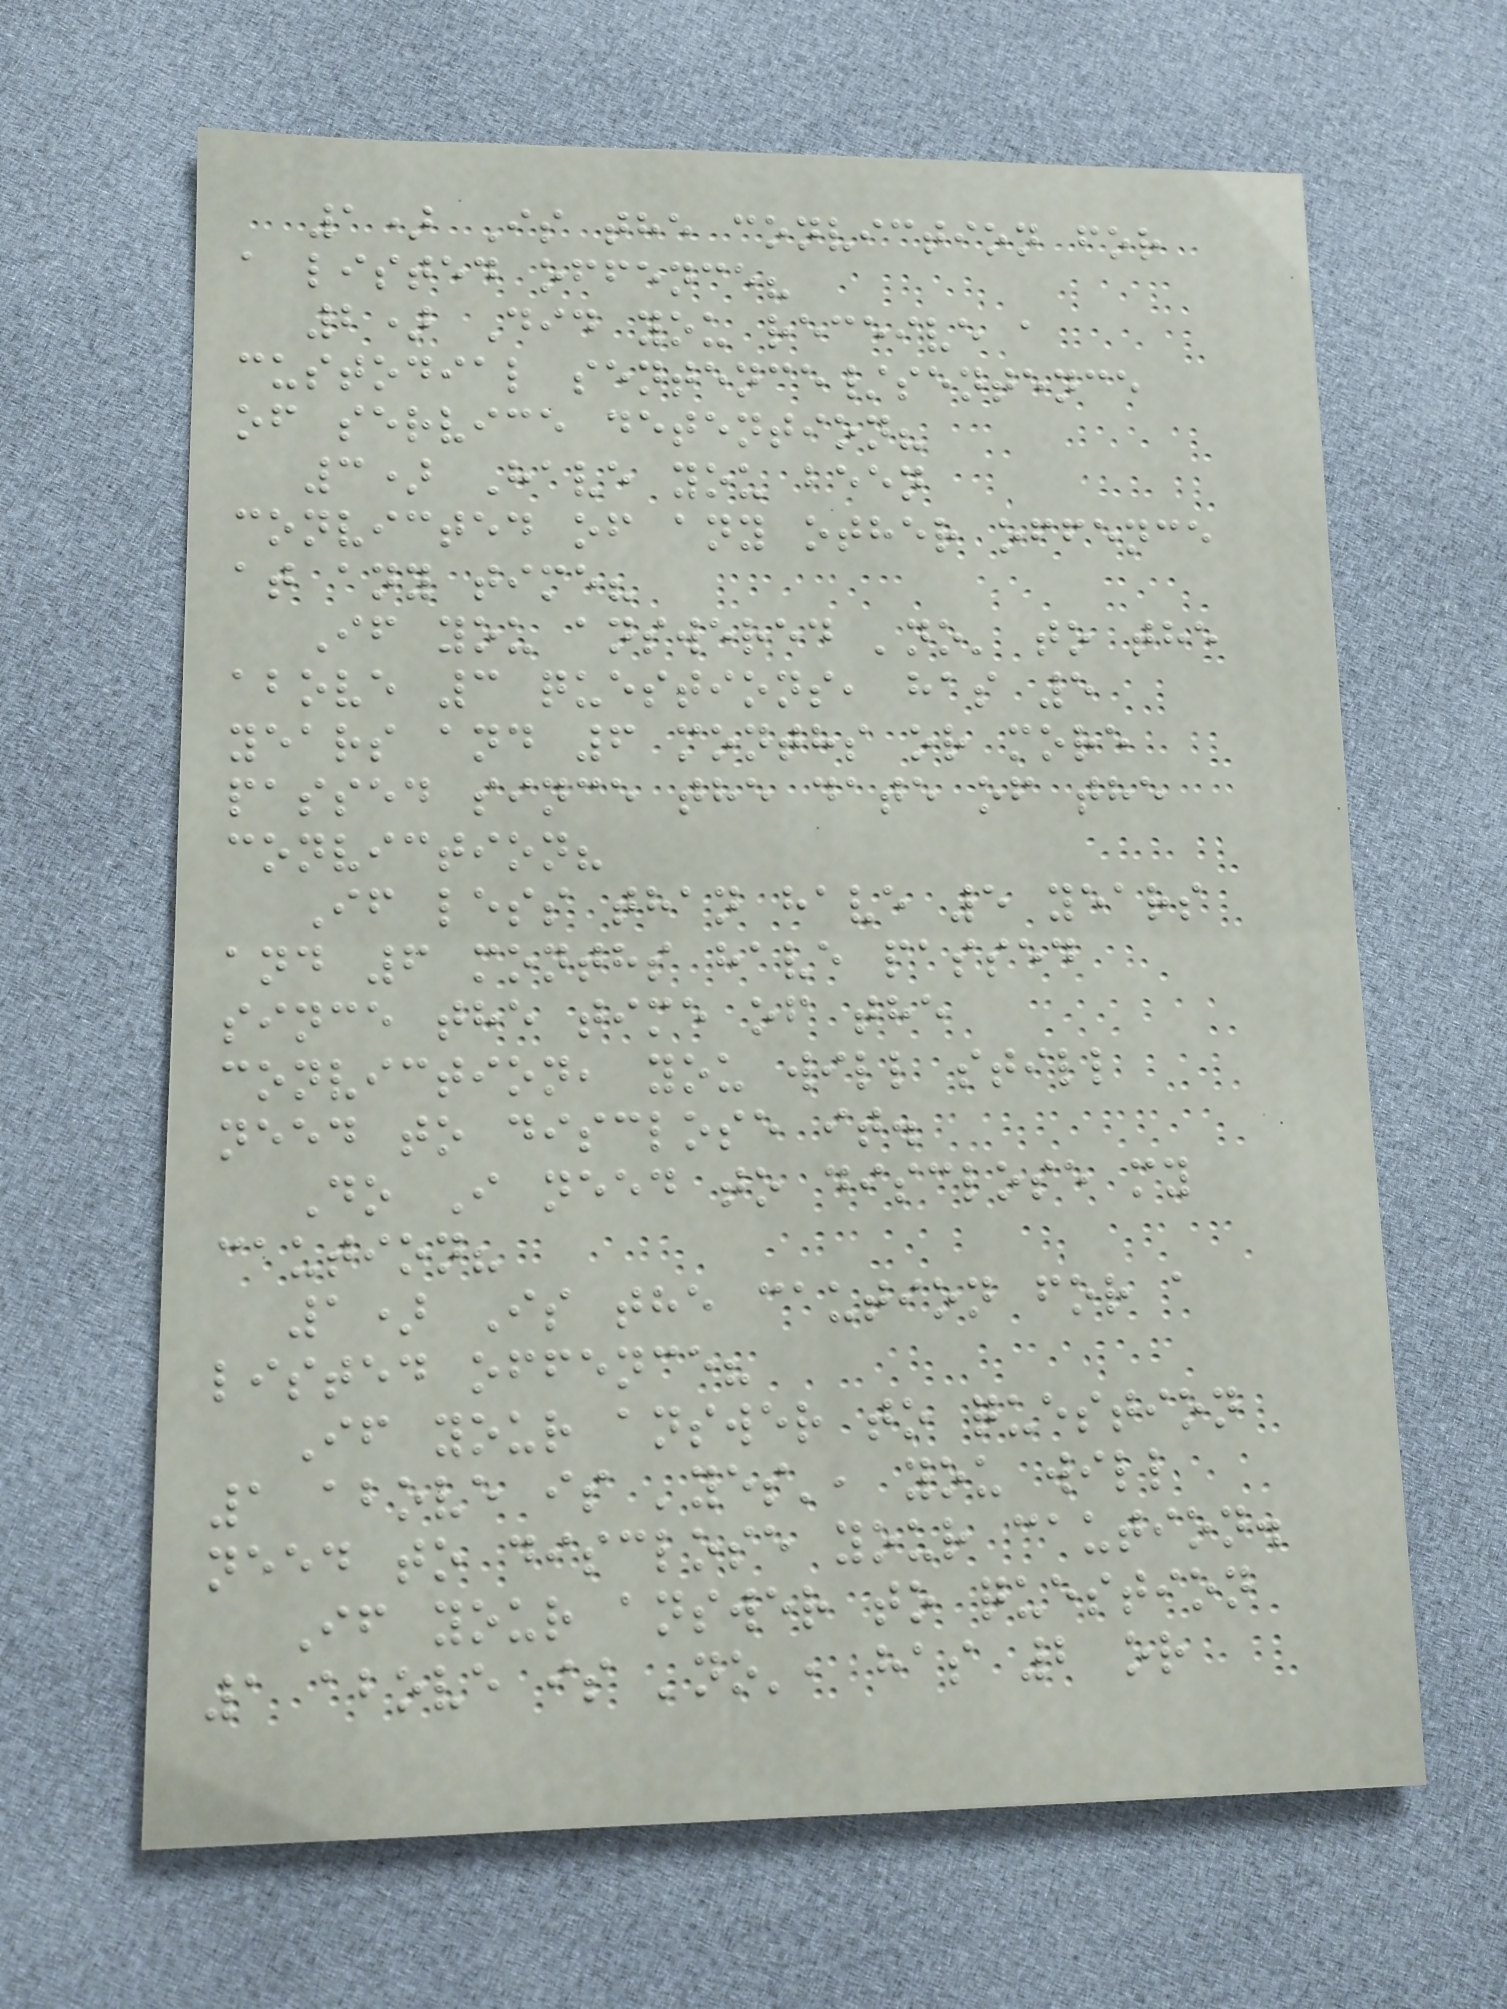1) Is the conviction for
a listed offence?
2) Did you receive a
custodial sentence/sentence
of service detention?
3) Have you been
convicted of any other offence
at any time?
If you answered 'no' to the
above 3 questions, has 5
years and 6 months or more
passed since the date of the
conviction?
If less than have 5 years
and 6 months have passed
since the time of the
conviction, you will still
need to disclose it.
Do I need to disclose my
caution?
1) Is the caution for a
listed offence?
If your answer to question
1 above is 'yes', you will
need to disclose your caution.
If your answer to question
1 above is 'no', has 2 or
